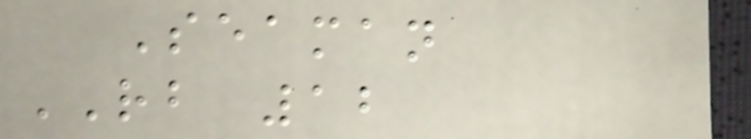Seaman
RB 12
